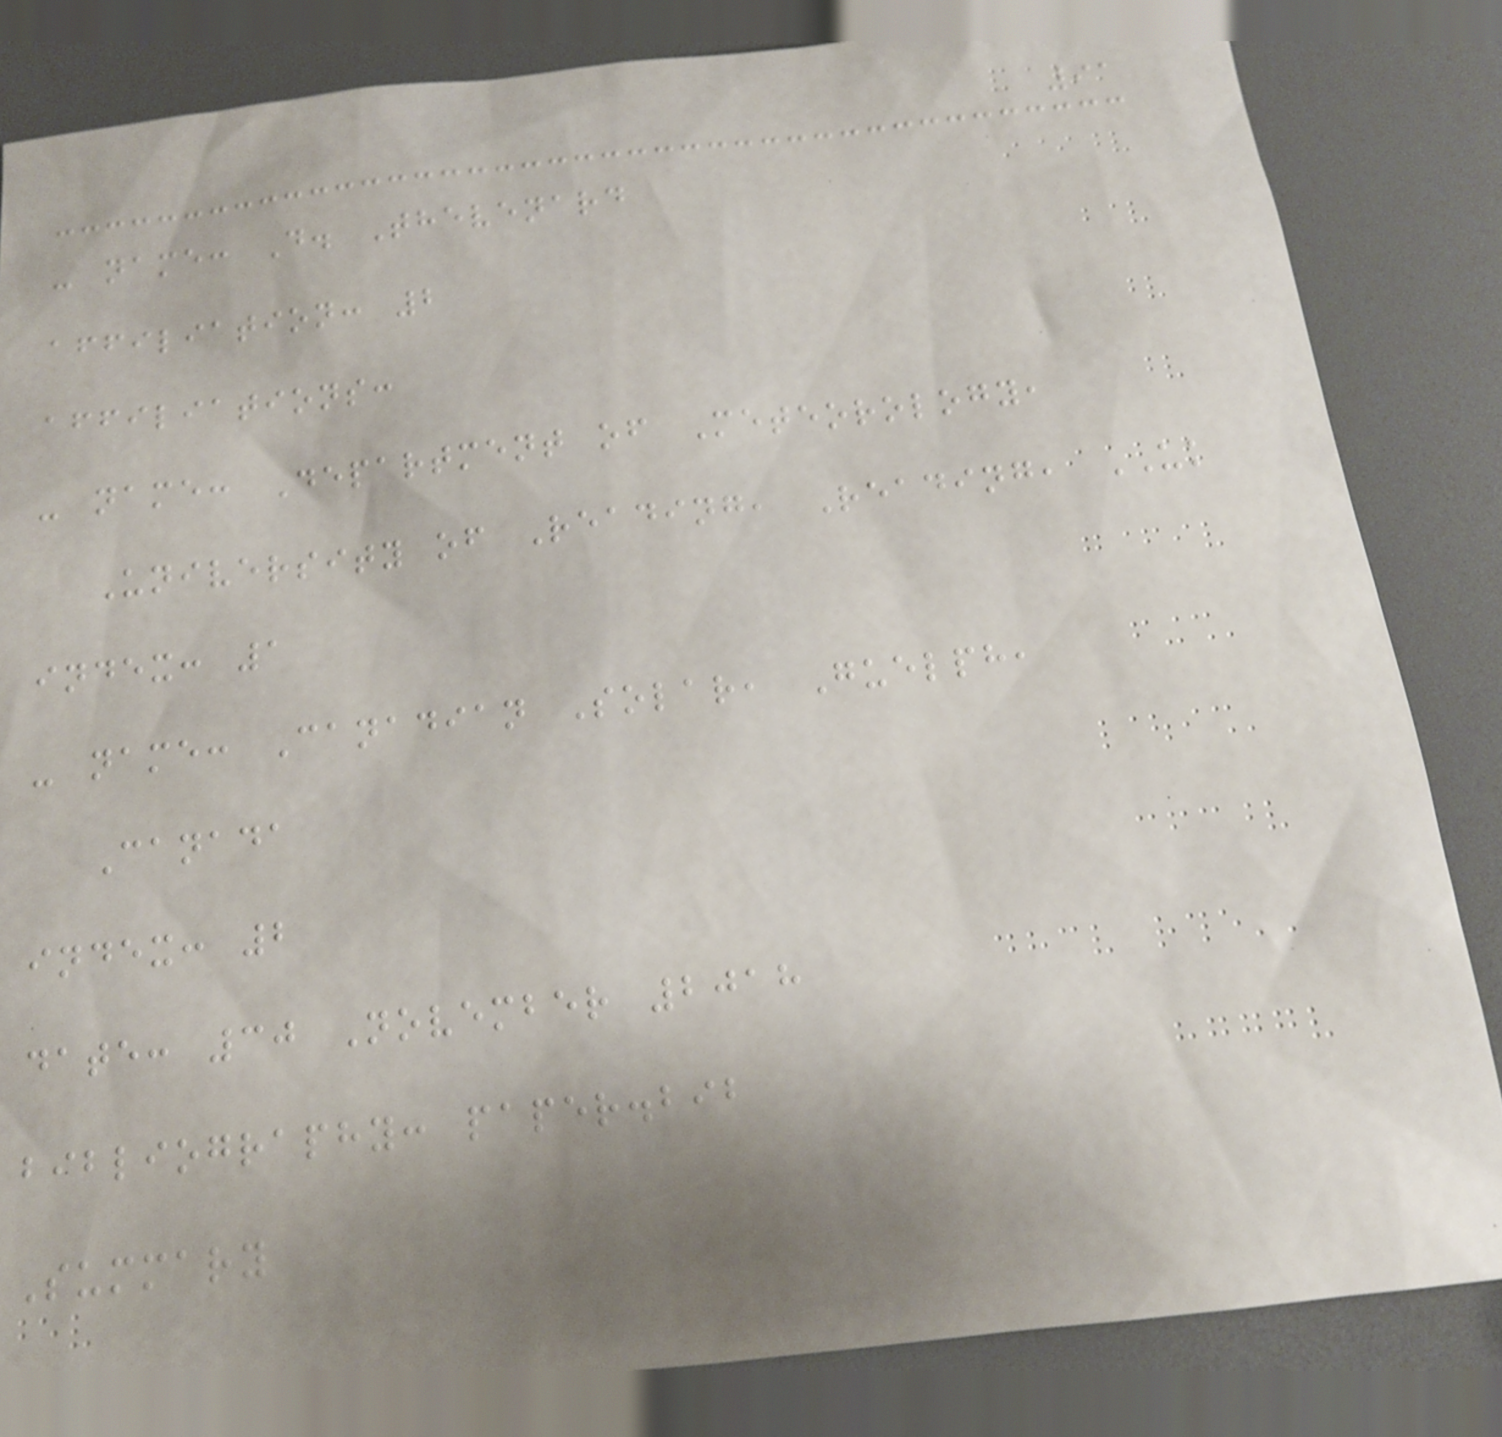91
- name: D. Thevenard
affiliation: 2
affiliations:
- name: Department of Meteorology,
University of Reading, Reading, UK
index: 1
- name: Canadian Solar, Guelph,
Canada
index: 2
date: 30 November 2018
bibliography: paper.bib
Summary
